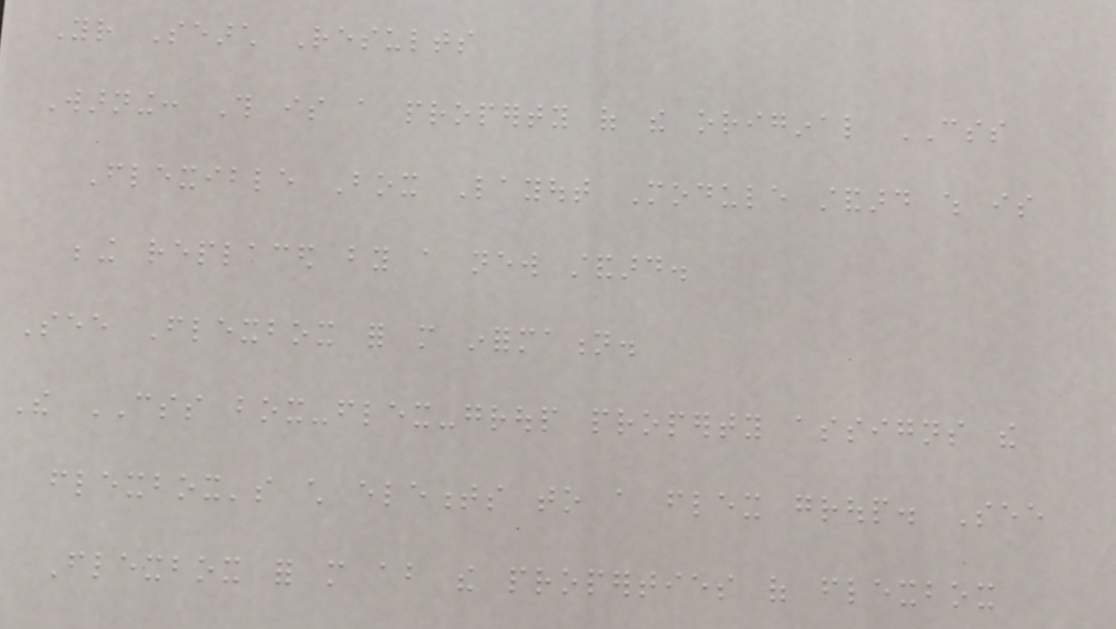Your Search Results
Warning: This is a property of the original CSS
Flexible Box Layout Module standard which is
being replaced by a new standard.
See Flexbox for more information.
The CSS box-flex-group property assigns the
flexbox's child elements to a flex group. See
Flexbox for more about the properties of flexbox
